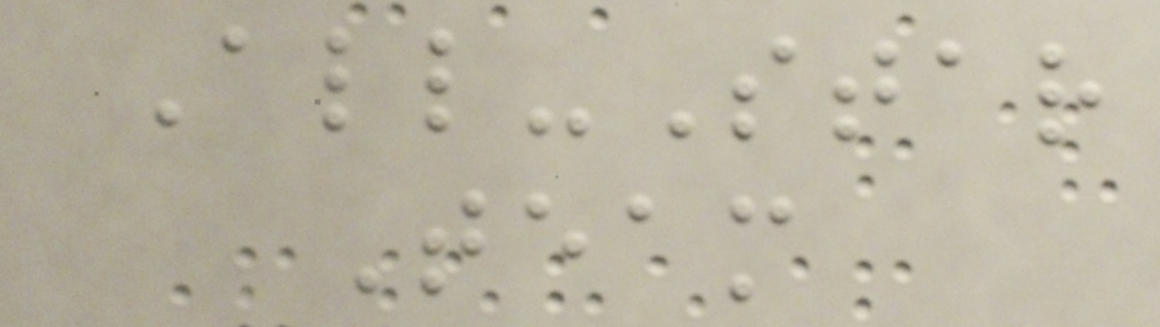All-Star
Team
